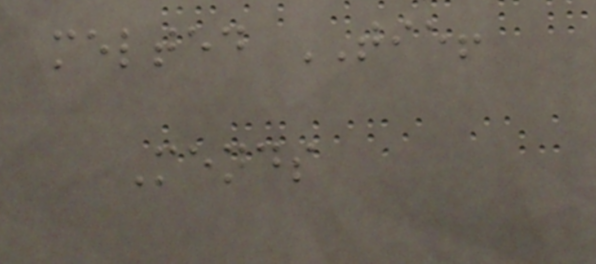melted TIE!
Mends
